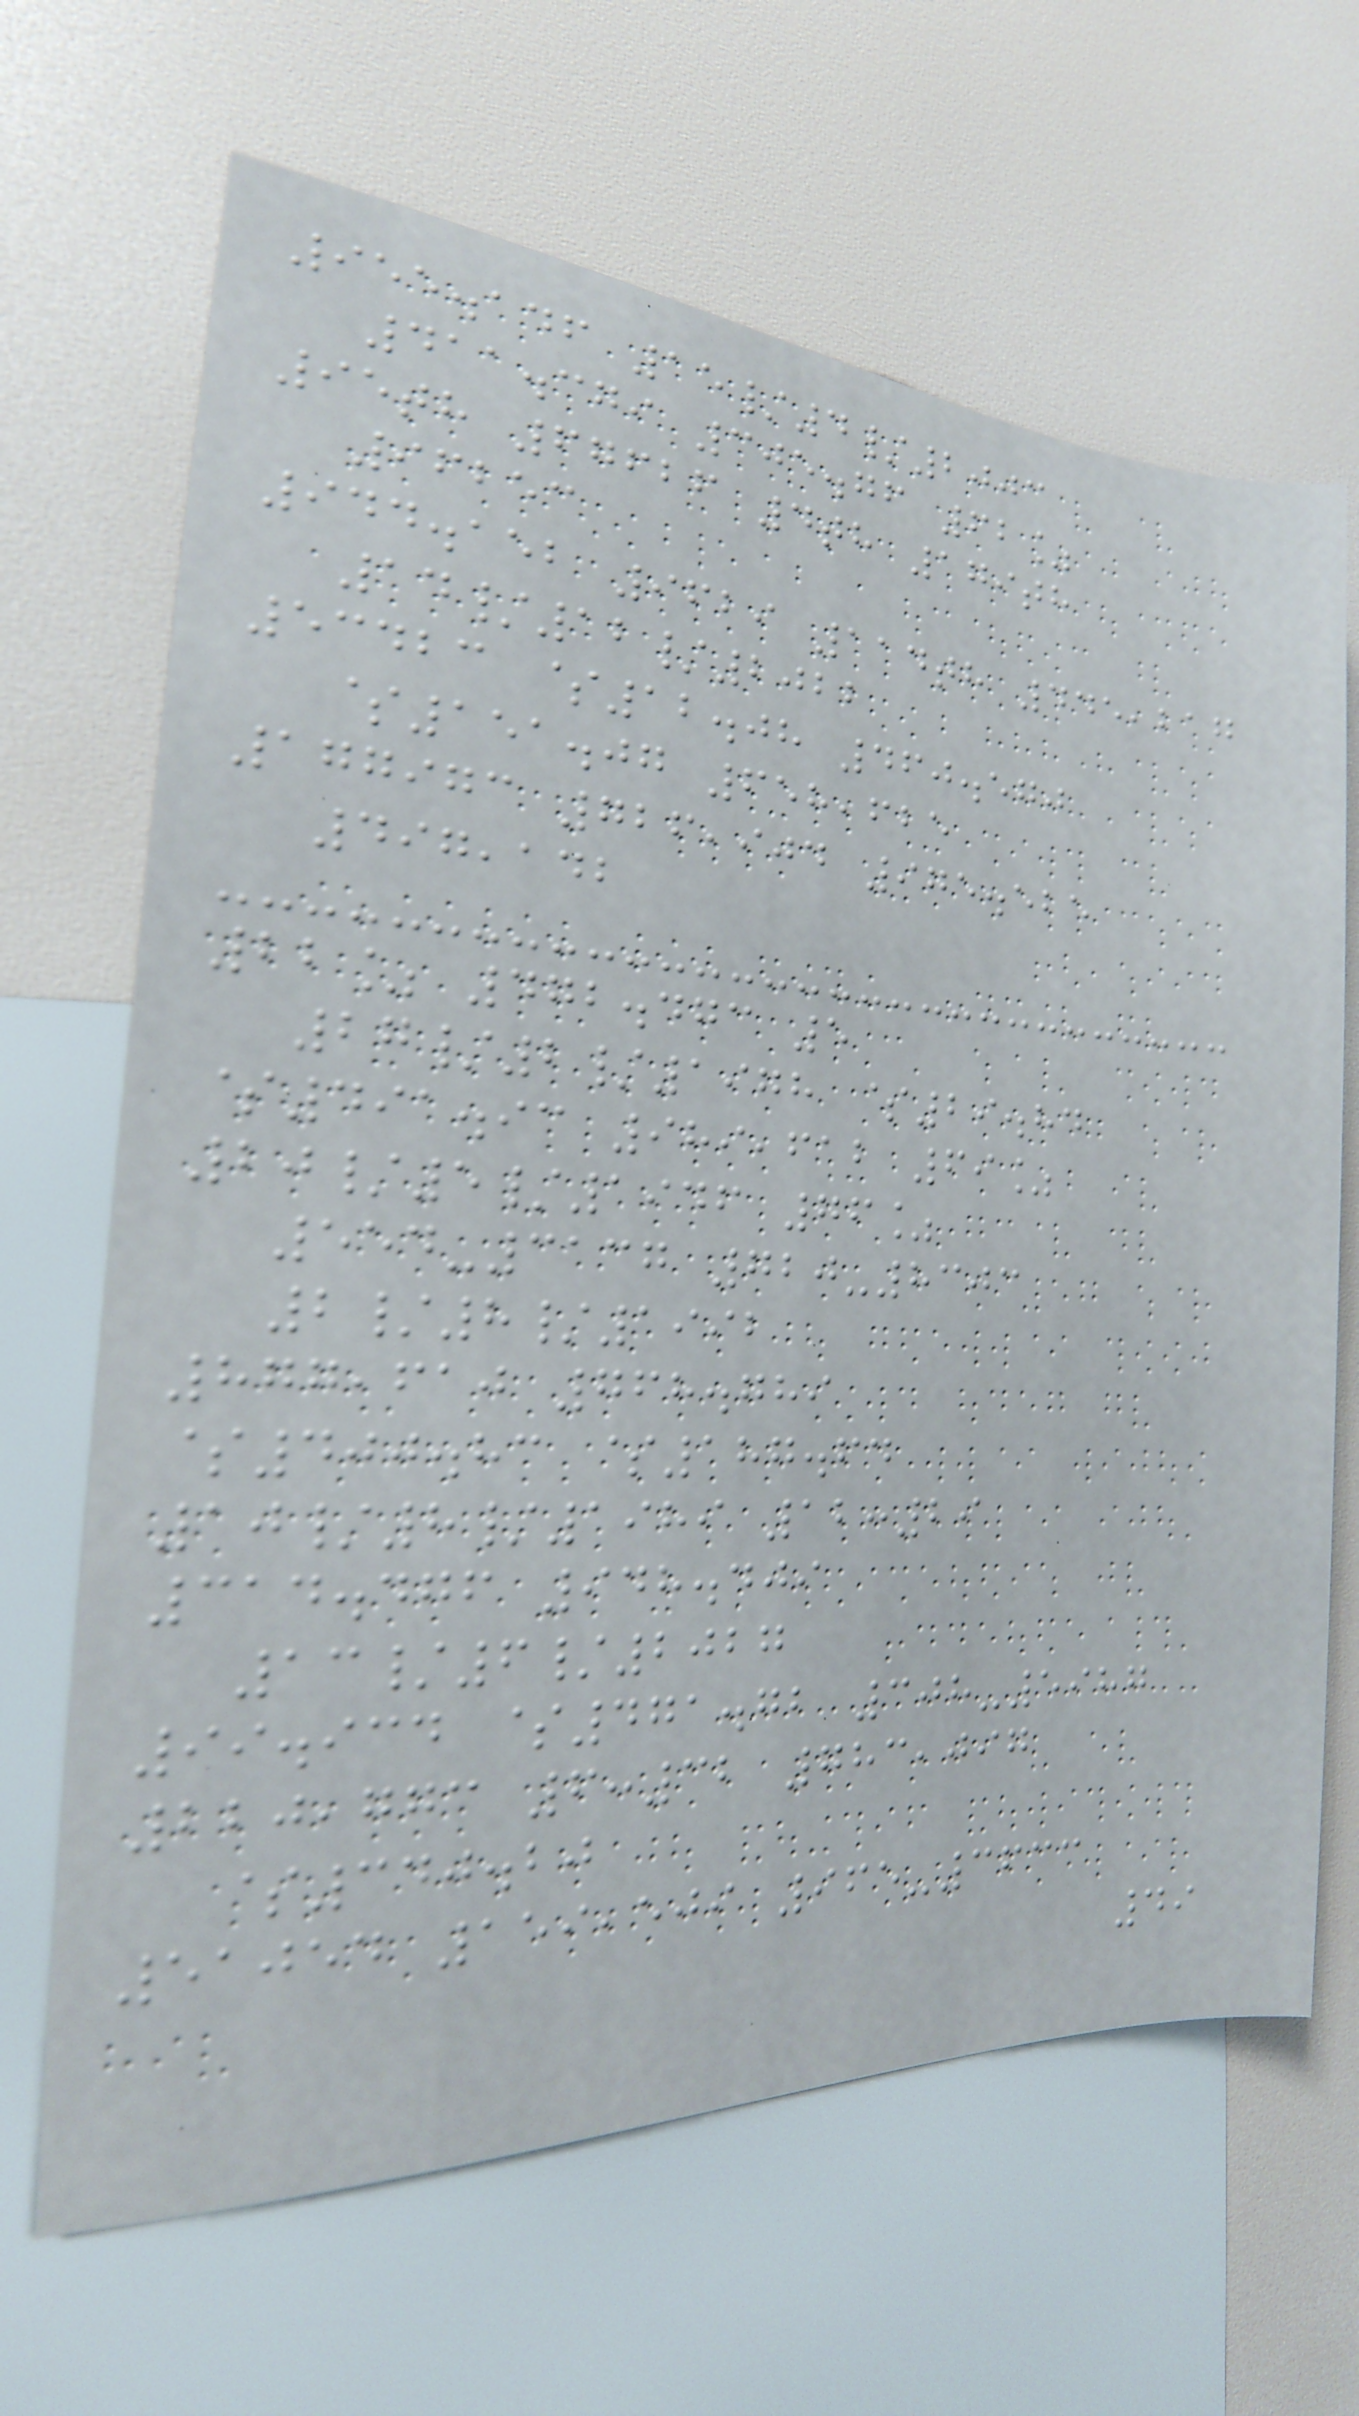955.146 15/4/2003
411.379 305.76 62%
95th 67626 4th 179th
96253
944.152 9629 114th 445,217
14/12/2022
53423 $12.08 460.570
$151.07 658,625
177973 726,904 975.525
497,142
22% 472.473 5
27/2/1978 $29.84
$491.93 989,612 69%
20/5/1946 76%
554-3137 720-8303
2/8/1992
877,610 768.789
$400.83 $187.64
10/8/1989 12:29
314.476 948.409
13/6/2027
99.934 $471.72 308-5987
220,773 6:32 783,097
$340.20
51054 159,509 965-3633
49
